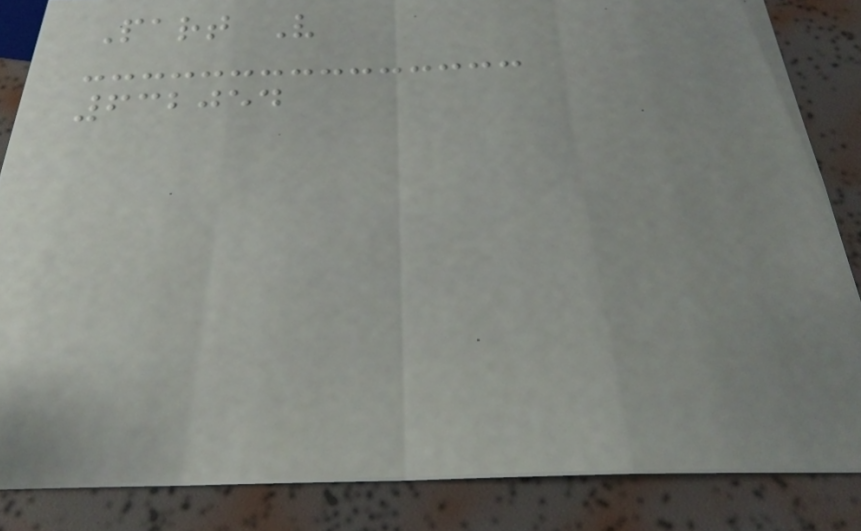Part V
632054
